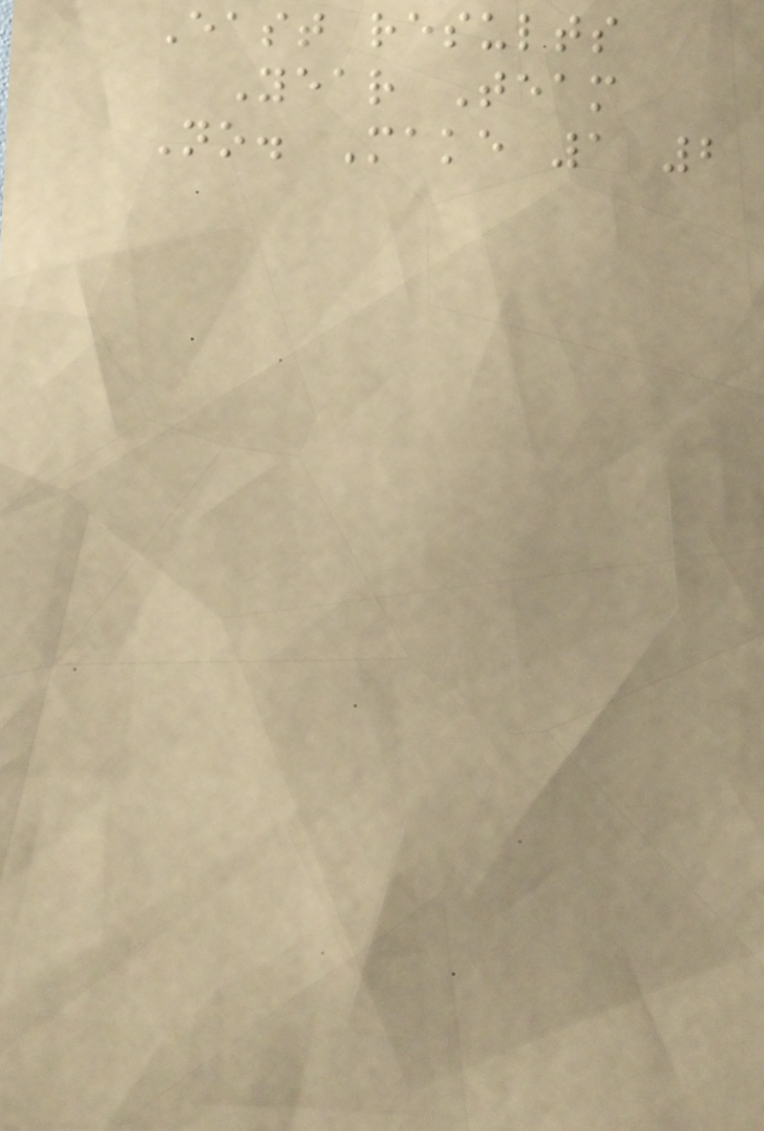East results
Year Team
No. Make 1 2
